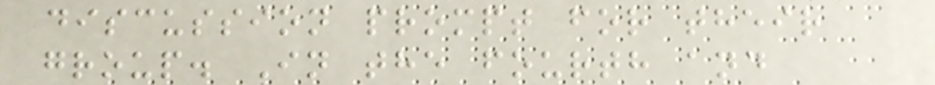discussion prompt for their
group. In the fourth and
